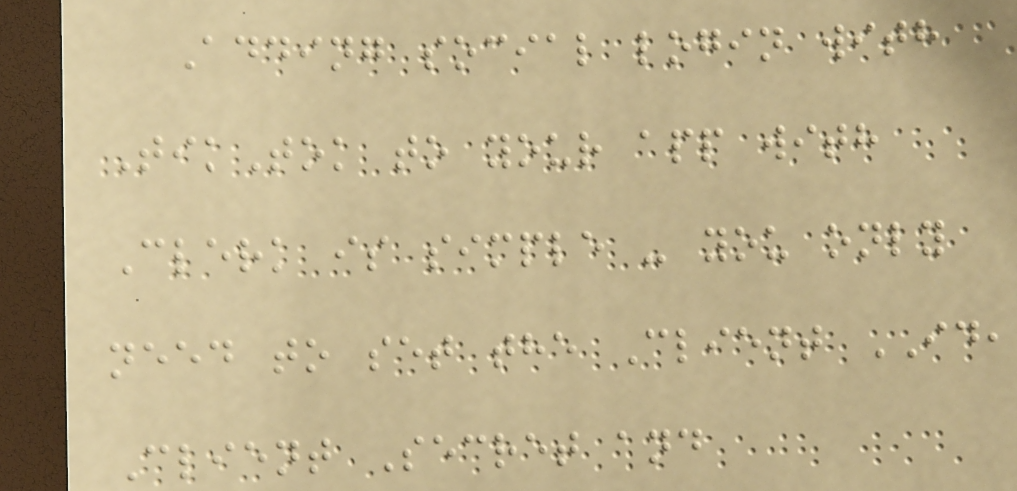Adding social login with
TikTok to your app with
Clerk is simple - you only
need to set the Client ID,
Client Secret and
